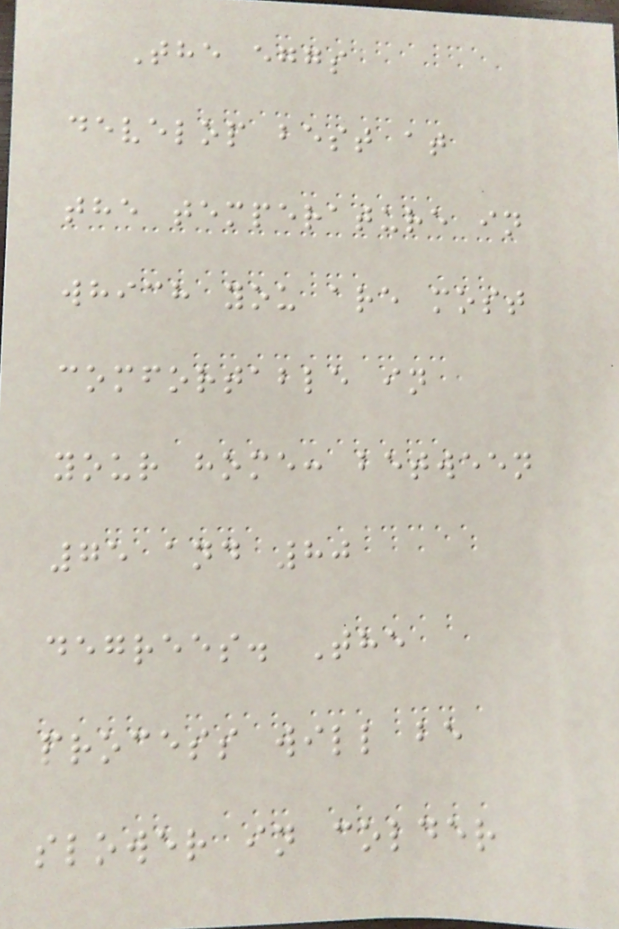The eggs
develop best at
the temperature in
which you are most
comfortable in
your home: between
75 and 80
degrees. The
process will be
slower in colder
